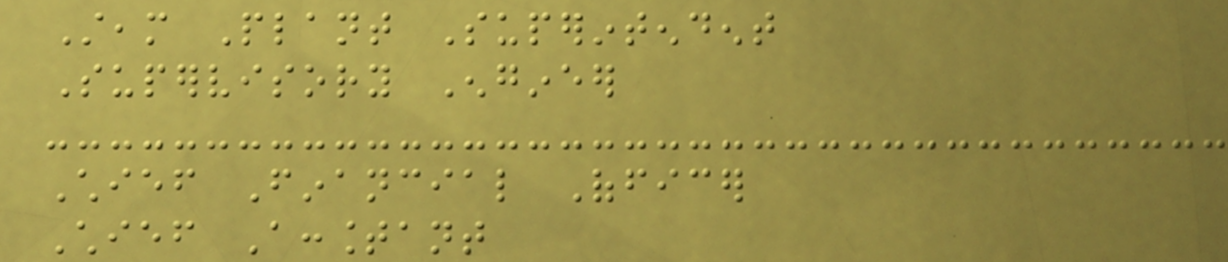Steam Plant Superintendent
Supervisory Engineer
Chief Financial Officer
Chief Accountant
